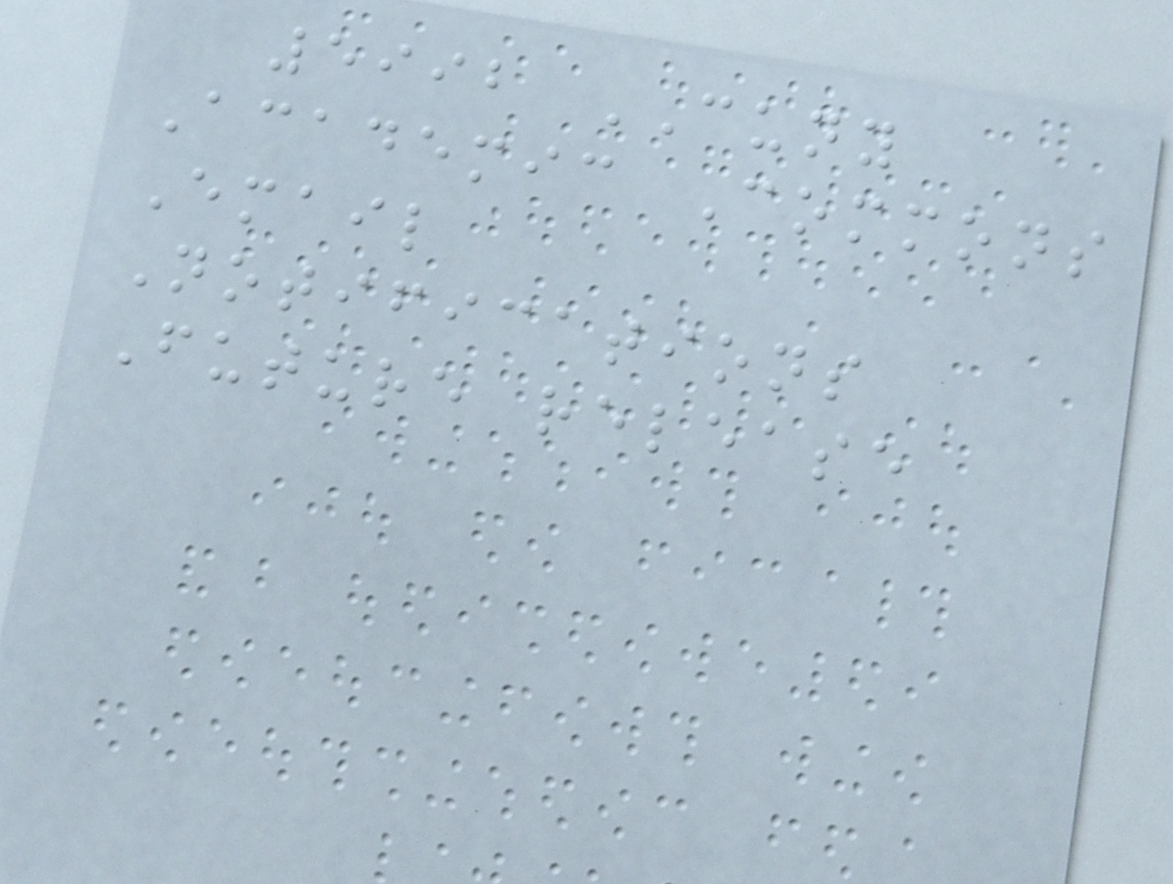5992 CUNY
Academic Commons
Email
Notifications
Future release
